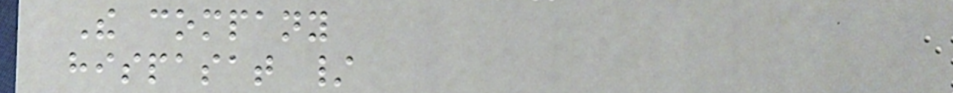The company
hispasat /
